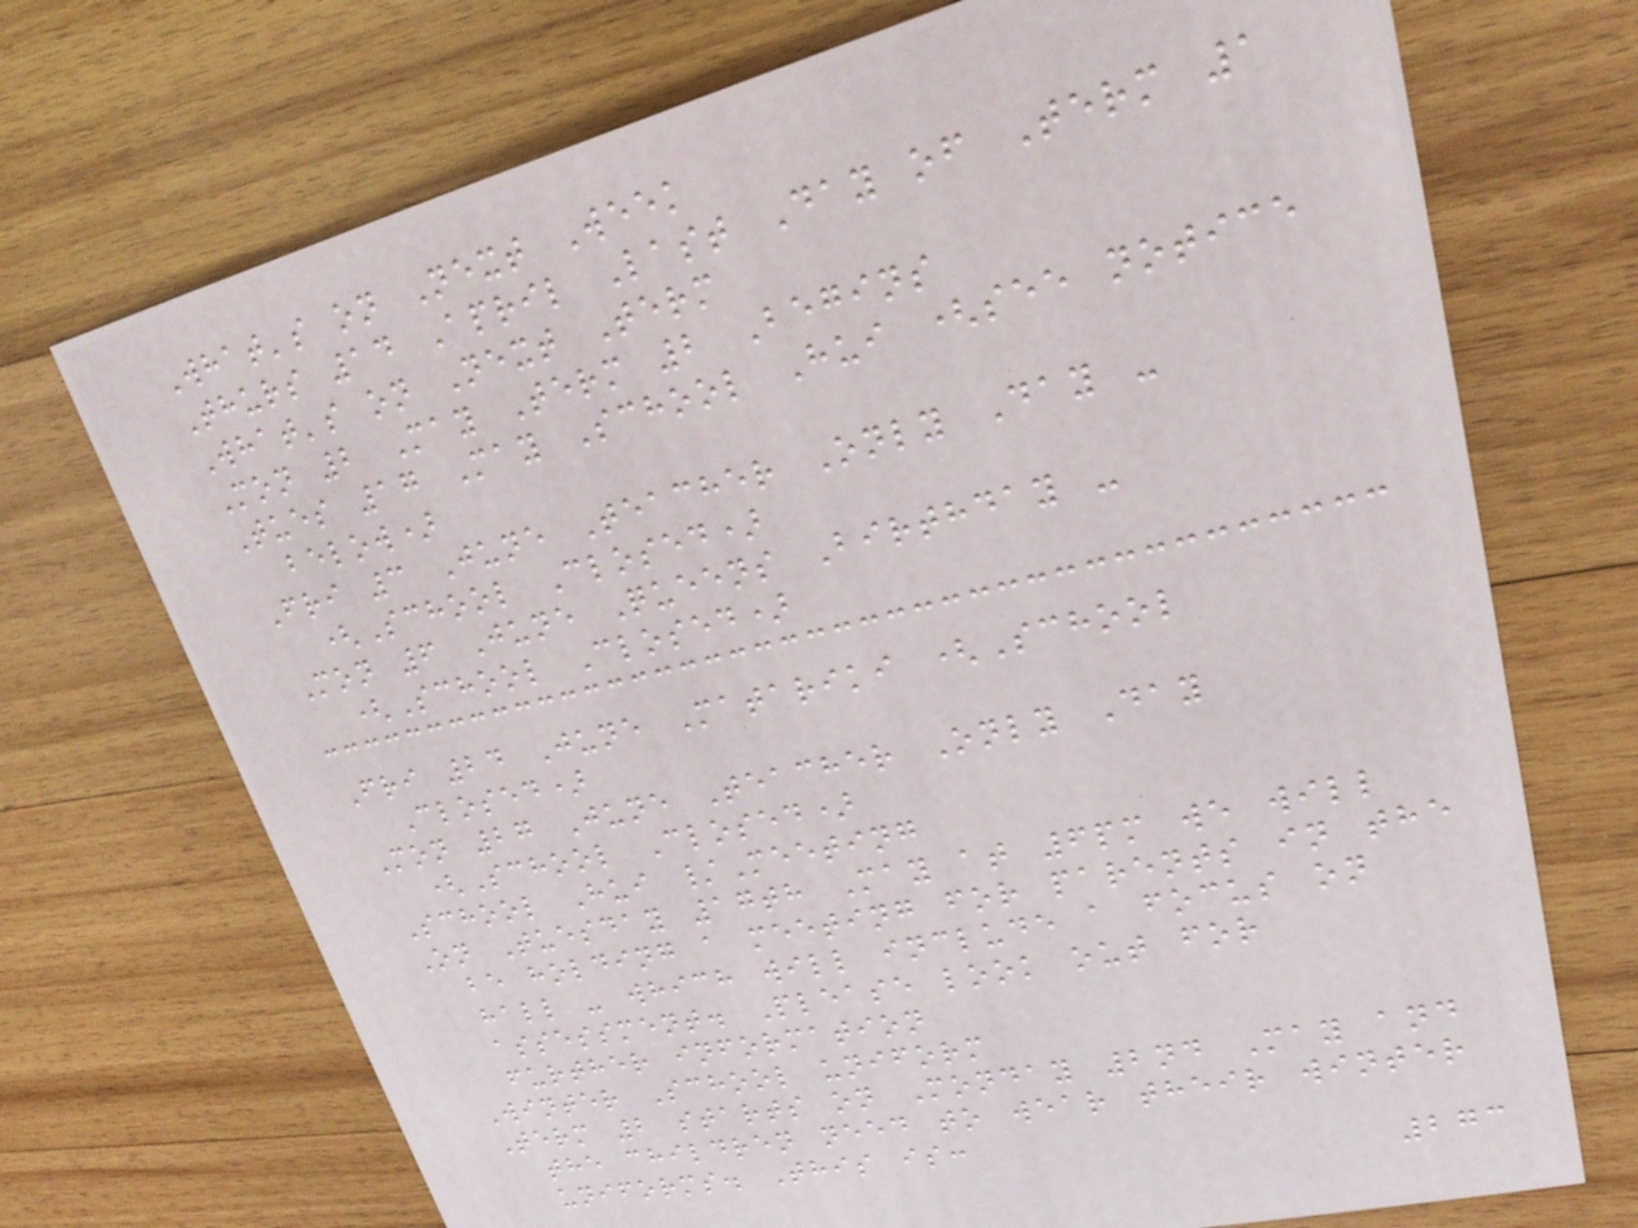What's on Next Week
Thurs 14 April Last Day of Term 1
What's on Next Term
Mon 2 May Term 2 Begins
Tues 17 May School Hui (see notice
below)
Fri 3 June Teacher Only Day -
(School Closed)
Mon 6 June Queens Birthday -
(School Closed)
Fri 24 June Matariki (School
Closed)
Mon 27 June Teacher Only Day
(School Closed)
School Hui /Meeting
On Tuesday 17th May at 6pm we will
be holding a meeting for parents in the
hall - which will include a focus on
assessment. Please look out for
further information
Winter School uniform
Term 2 starts on Monday 2nd May and
the children need to wear their winter
uniforms. This is:
273
